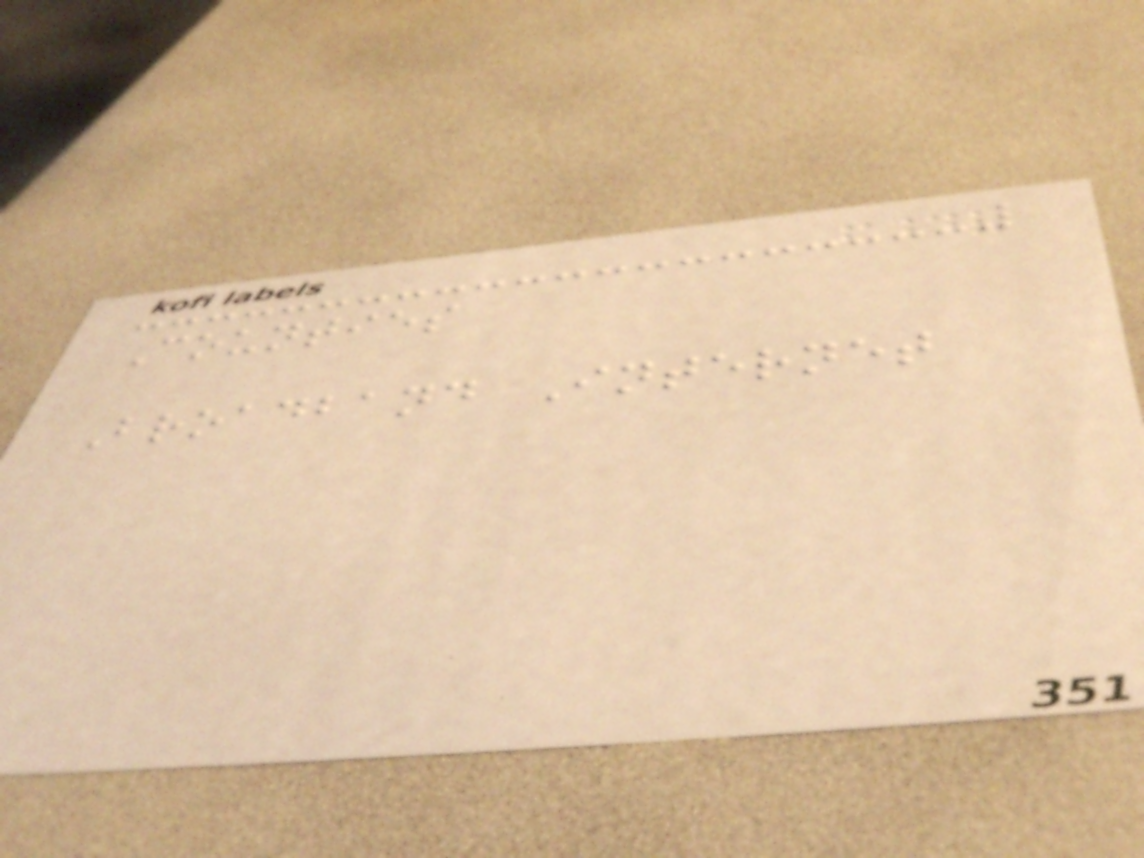Counties
Broadband Internet
